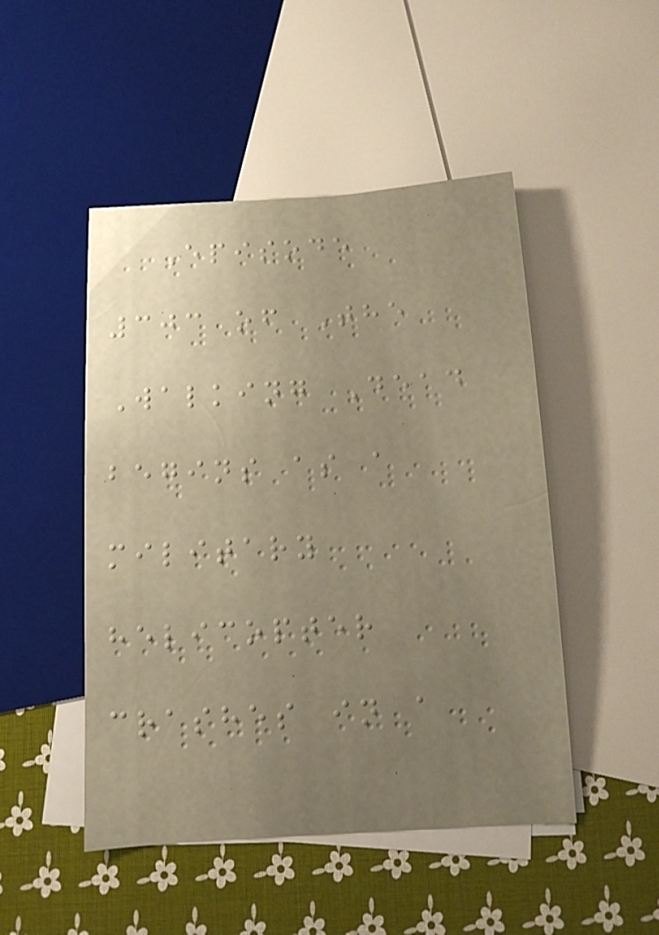Episode
303 of The
Walking Dead
begins as a
military
helicopter
crashes in a
